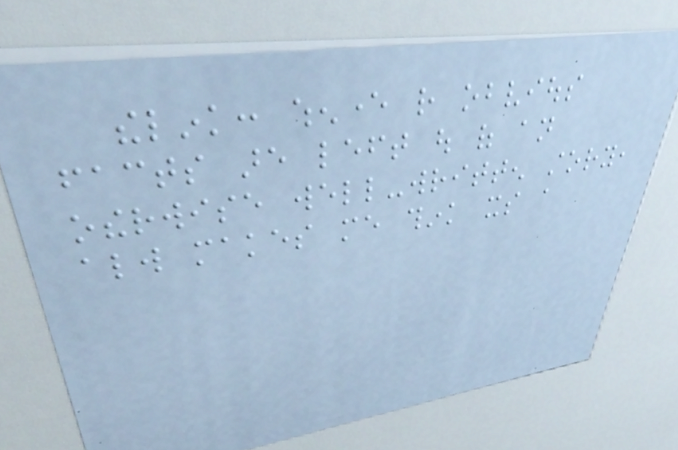thelink: whenever rather obvious
facts are left out of an
otherwise well-written story,
always makes me think its a
